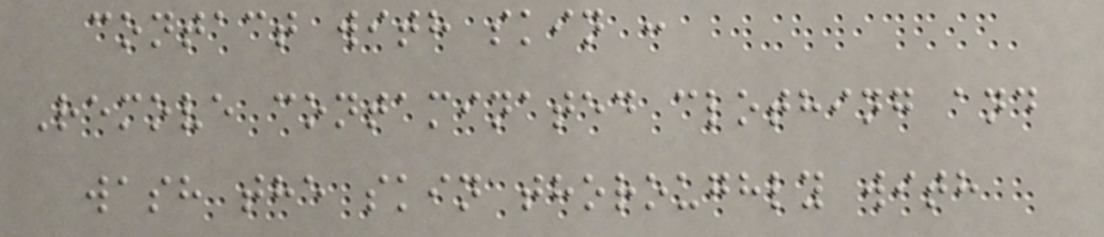contact with skin :
Remove contaminated clothing and
wash the skin thoroughly with
